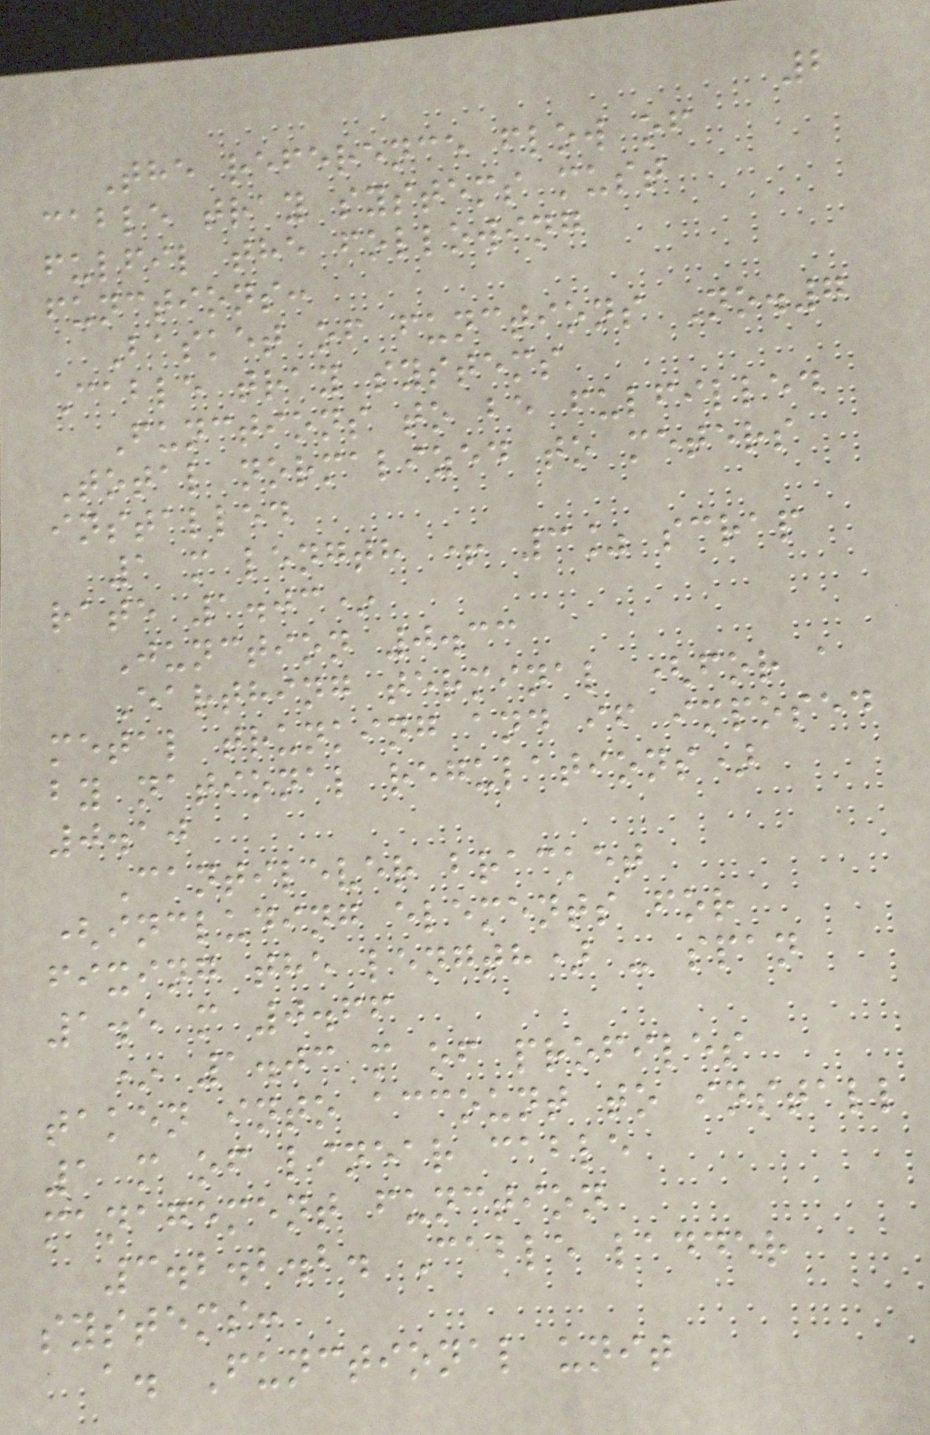2
The reference flow of
cable tray systems must
fulfil the following
functions:
Basket of functions No.7
Cable tray systems
Functions to be fulfilled
Total normalized to meters
installed
1 m length + 3% scrap
rate 1.03*
Junction 0.33
Earthing terminal (for a
metal trunking and if imposed
by national regulations)
0.10
Cantilever bracket
(including elements for
fixing the length) - span
1.5 m 0.66
* 1.03 m of profiles
taken into account to install
1 m of linear cable
management function
3.2.2.2. Cable ladder
systems:
a. Functional unit
